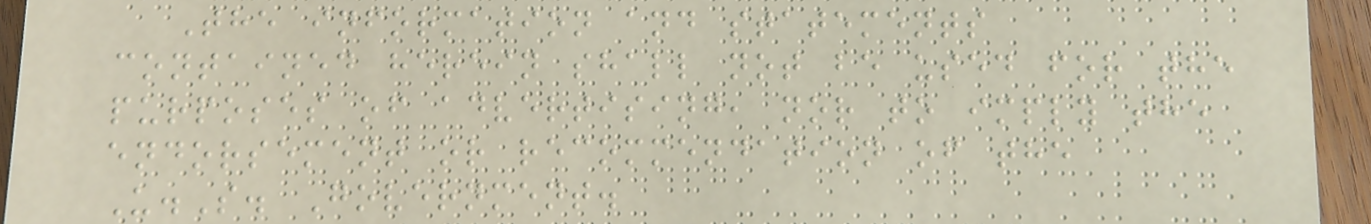The information and statements
contained herein shall not be used for the
purposes of advertising, nor to imply the
endorsement or recommendation of the
U.S. Government.
